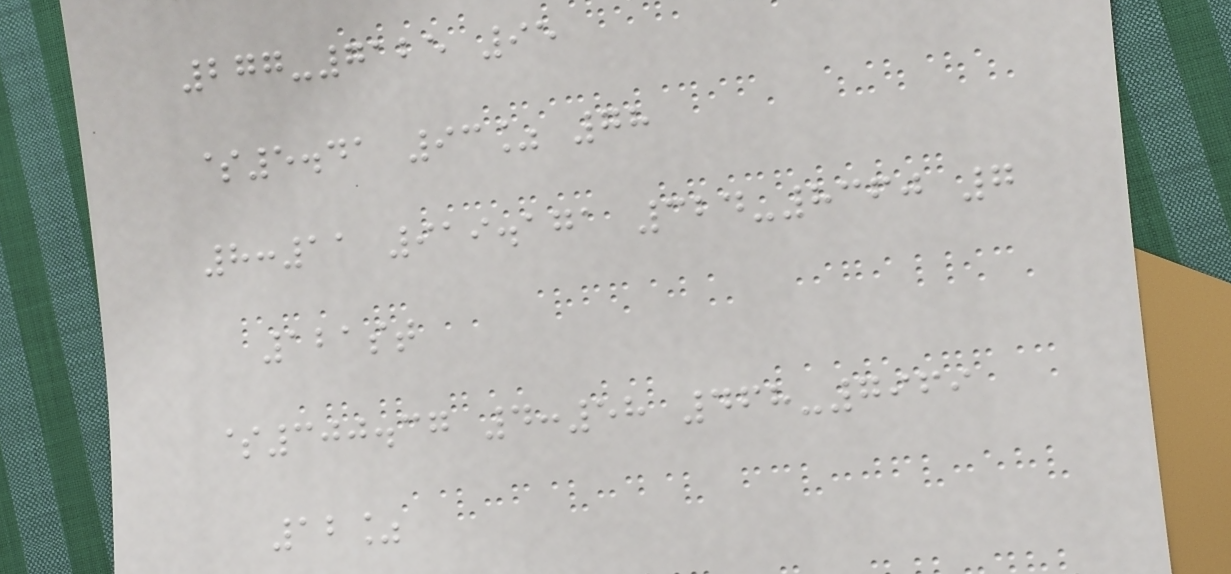277-7125 95
$5.41 93% 78
8:11 919.171 324-8360 7
121st
$300.37 4:58 468-7969
12%
